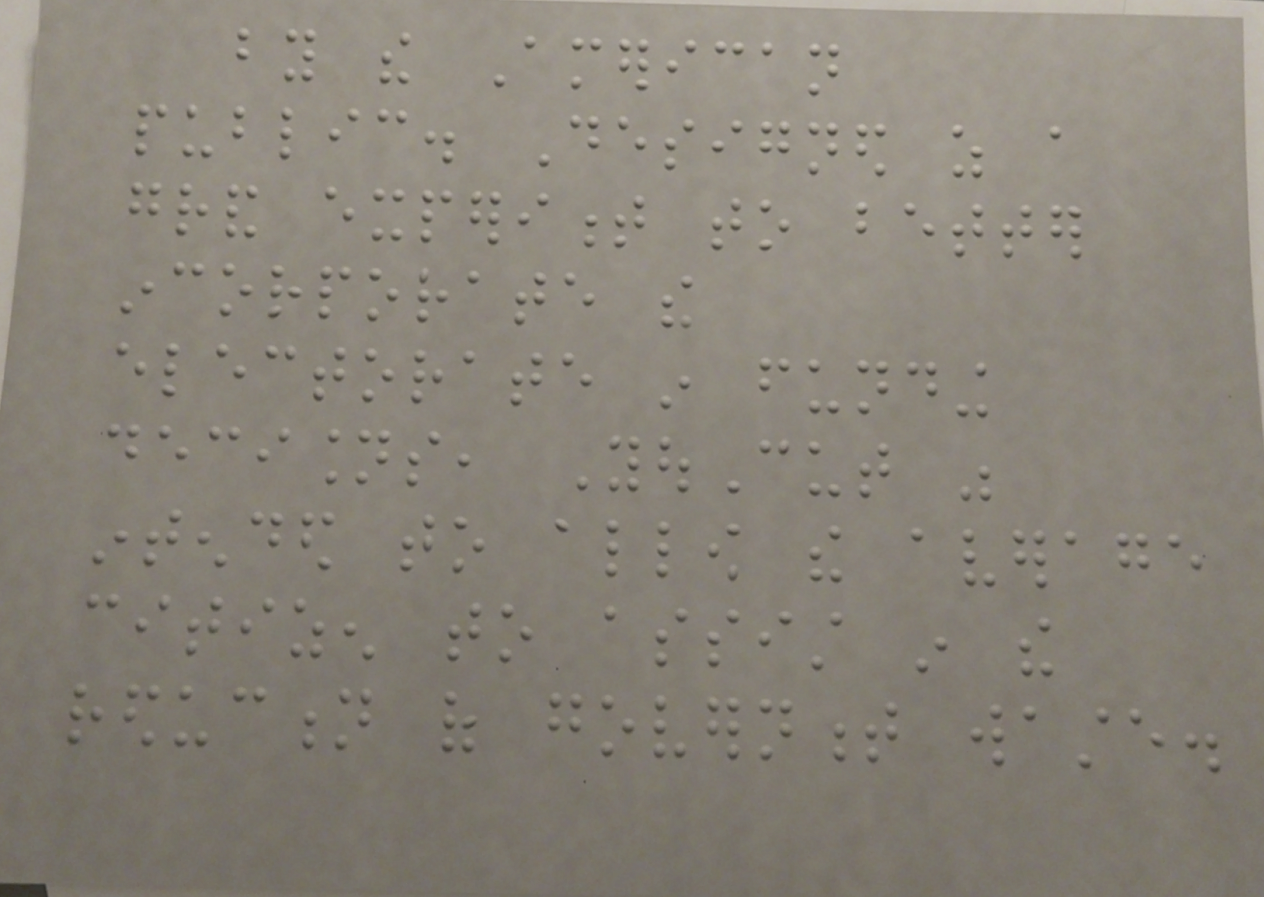by the American
public. Designed as a
grand experiment to better
incorporate the
electorate in funding
decisions, YouCut was
intended to allow the average
citizen to assist in the
reduction of government waste.
